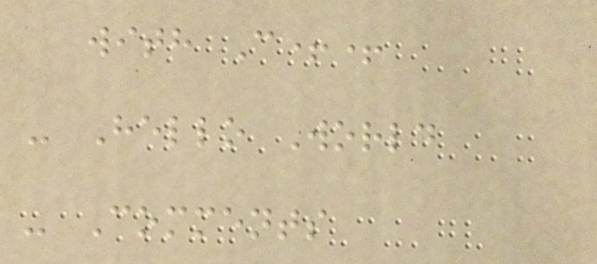with C++
- Hello World
- Comments
